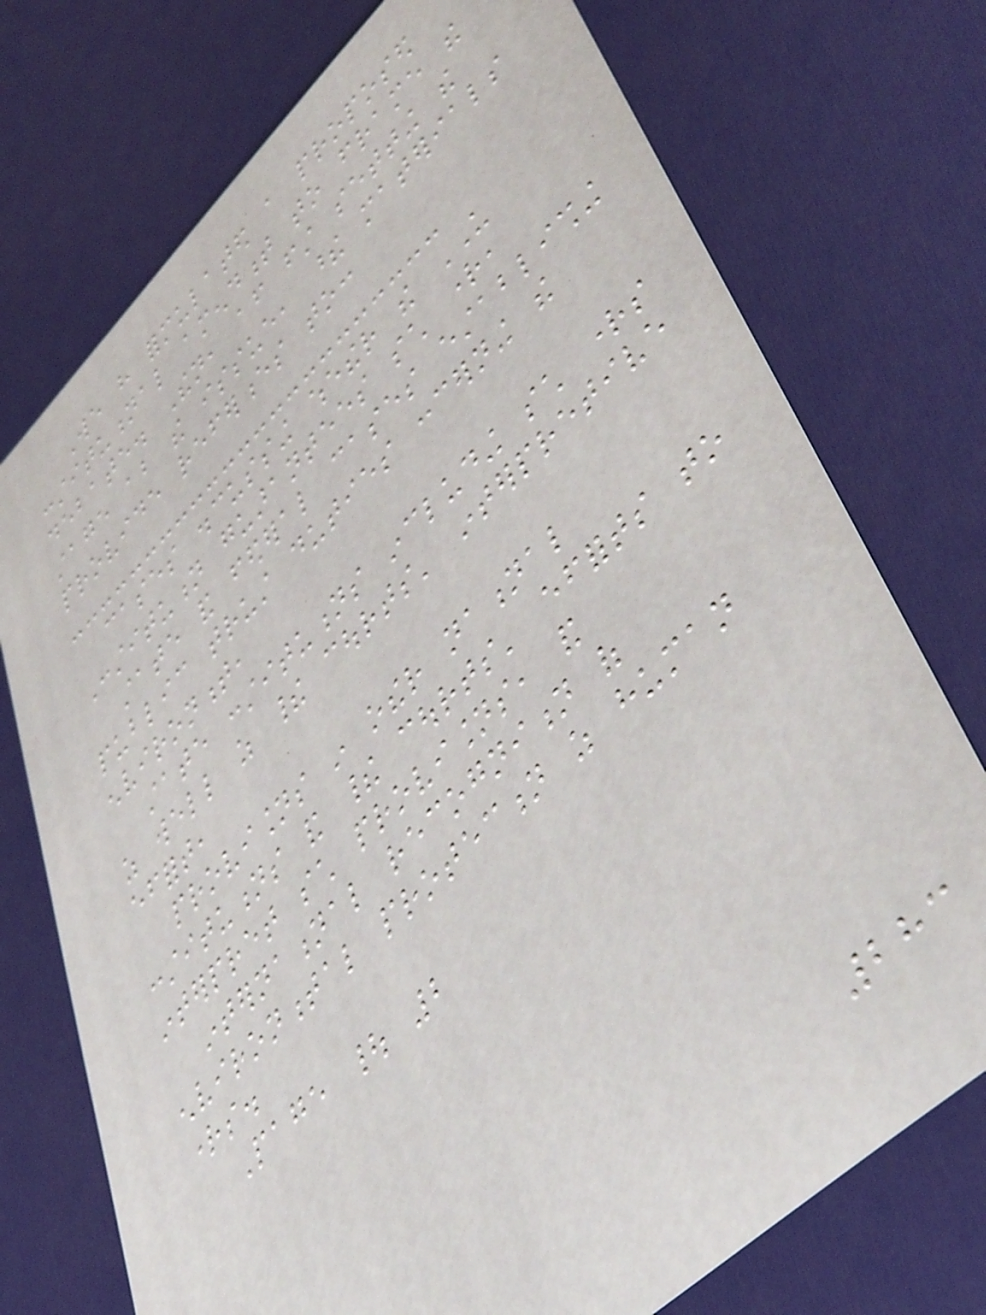We have formulated a proposed
constitutional amendment to frame the
debate. Then, after first setting the
stage about the issue, these materials
provide references to:
cases discussing whether the US
Constitution guarantees such right,
state and federal cases establishing
public trust duties concerning the
environment,
state constitutions including such rights
as well as their courts' interpretive
effort,
provisions in other national
constitutions and their courts' efforts to
interpret such provisions, and
international recognition of
environmental protection as human
rights.
Page | 2
283
